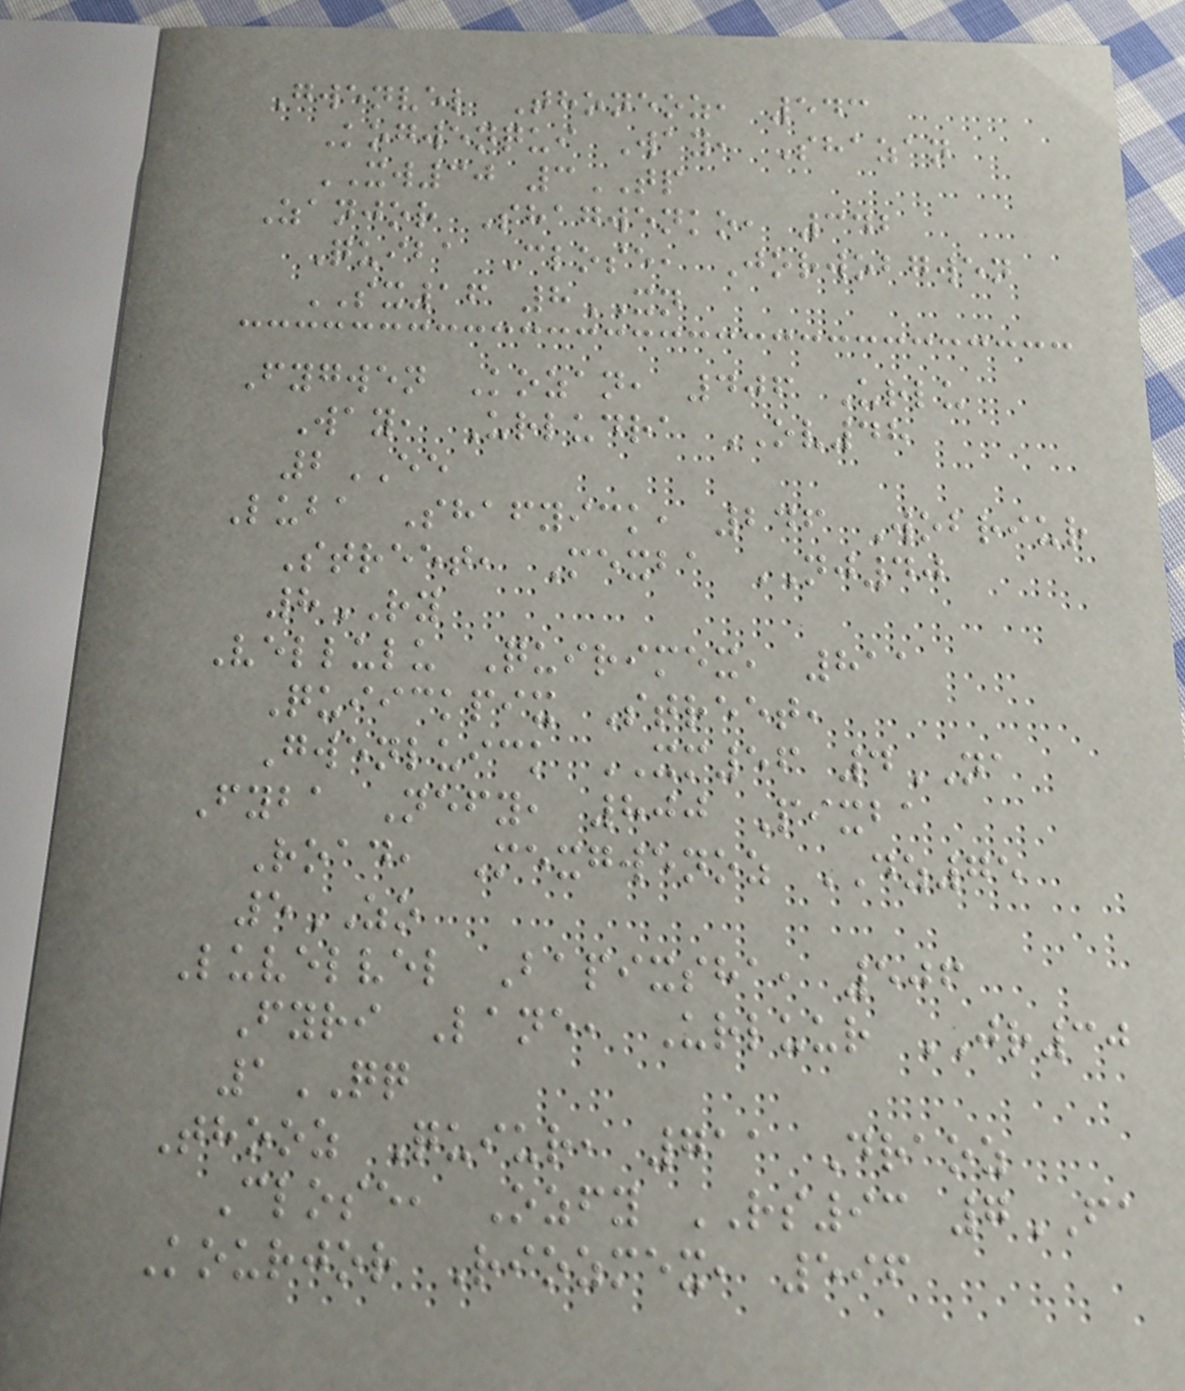Gwenvel Thoneoz, 543
Kogwenqui Way, Shazan
XW30 3TP
Zanjor Shagwenko, 342
Quiba Close, Jorwobgwen
SX16 8XN
Fygwen Kozan, 406 Urlu
Way, Urludra OV48
2EE
Luba Shafyick, 246 Wobriur
Street, Mexba NJ40
8RY
Vellulu Quirimex, 811
Quiickpix Street,
Gwenluick XM56 4NA
Fyba Nefy, 800 Pixba
Road, Mexgwenoz DZ75
5ZO
Luvelvel Bapixsha, 506
Fyri Lane, Urluur JR30
1QQ
Thooz Quiur, 711 Draoz
Close, Ozfy RS93 7FA
Kourjor Riozmex, 596
